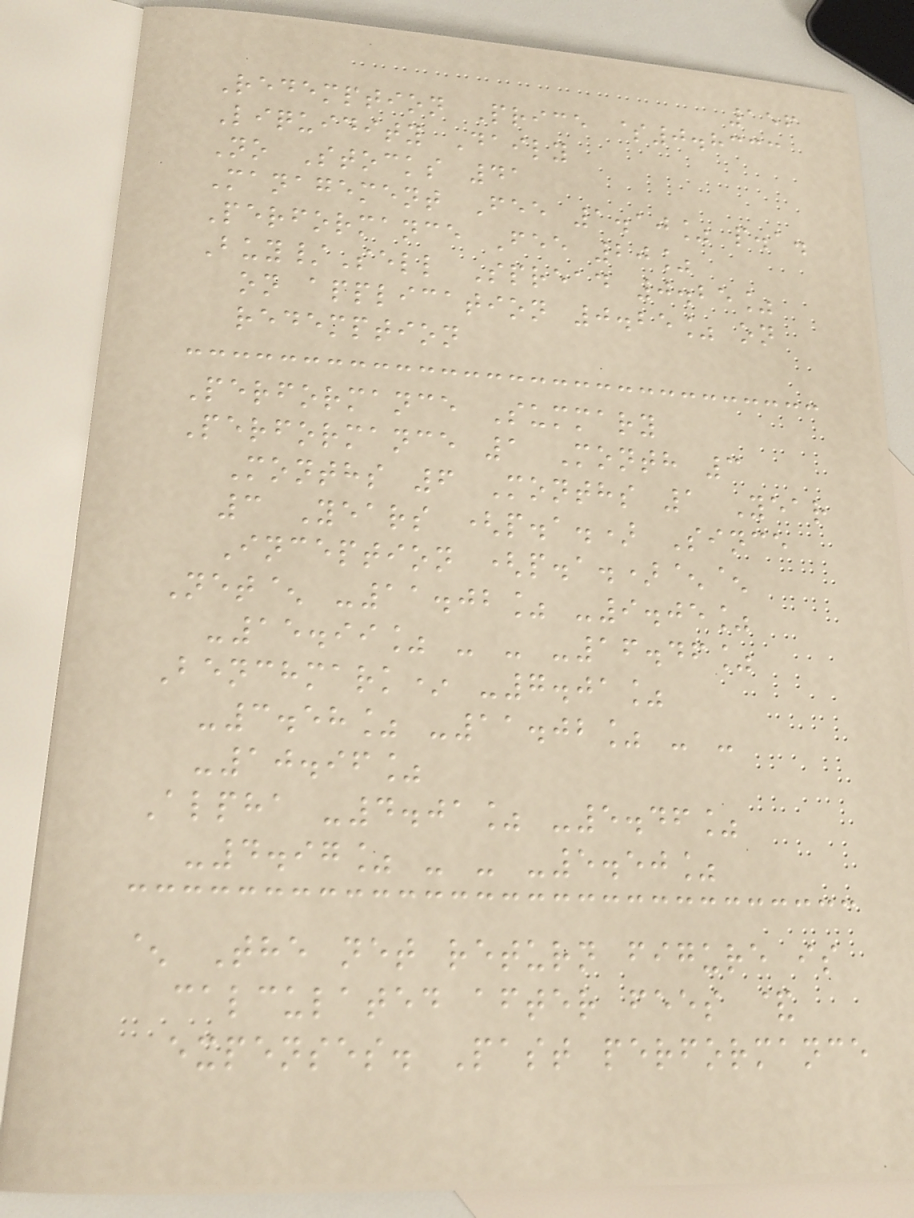156
Redemption Price $0.8333
Liquidity Daily
No Stocks 41
Management Fee 1.10% p.a.
Performance Fee 20%
Buy/Sell Spread 0.25%
on application 0.25% on
redemption
Performance Summary
Performance 1 Month 3
Months 6 Months 1 Year
3 Years (p.a.) Since
Inception (p.a.)^^
Net^ -11.02% -9.05%
-15.99% - - -16.46%
Benchmark* -7.01%
-3.58% -11.02% - -
-10.96%
Alpha -4.01% -5.46%
-4.97% - - -5.50%
^ The net return figure is
calculated after fees &
expenses. Past performance
